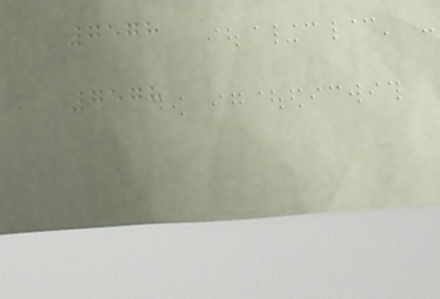7578
7578
